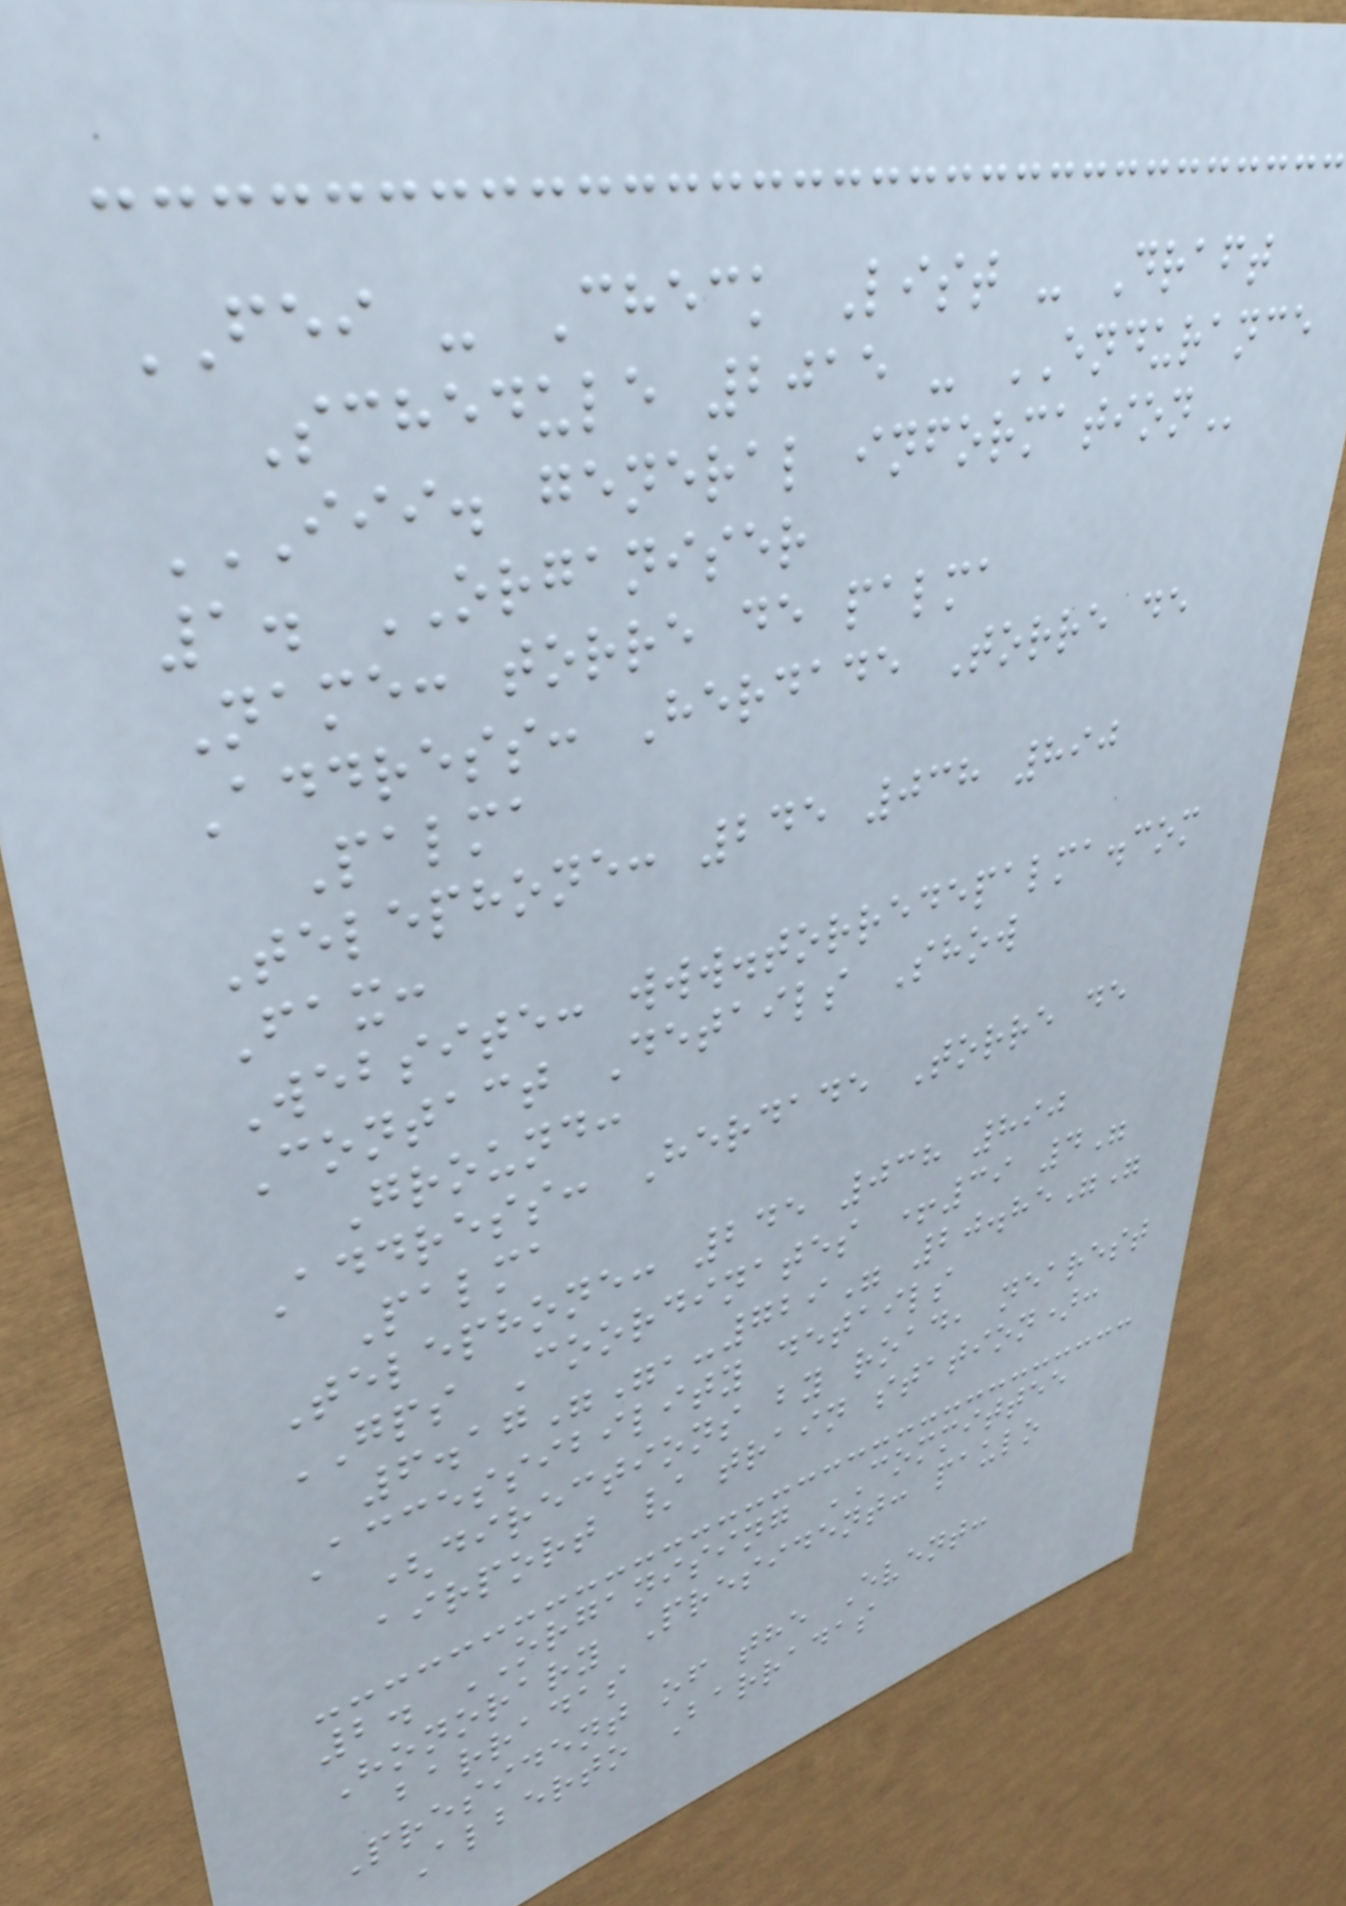FEI - Check List - Draft
Schedule 2015 - ENDURANCE
III. GENERAL INFORMATION
1. ORGANISER
Name: torre de palma
Address: Herdade Torre de
Palma
Telephone: 245 038 890
Fax:
Website: www.torredepalma.com
Contact Details Show
Ground:
Address: Herdade Torre de
Palma
Telephone: 245 038 890
GPS Coordinates +39 4"
6.17"",-729" 20.85""
Accessibility details
(directions by road, nearest
airport / train station):
2. ORGANISING COMMITTEE
Honorary President: paulo
barradas
President of the Event:
Alberto Barradas
